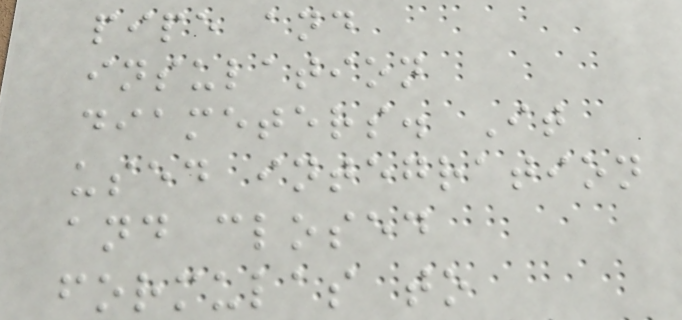pipe and
insulation
diameters. It
used integration
and closed
formulas to
